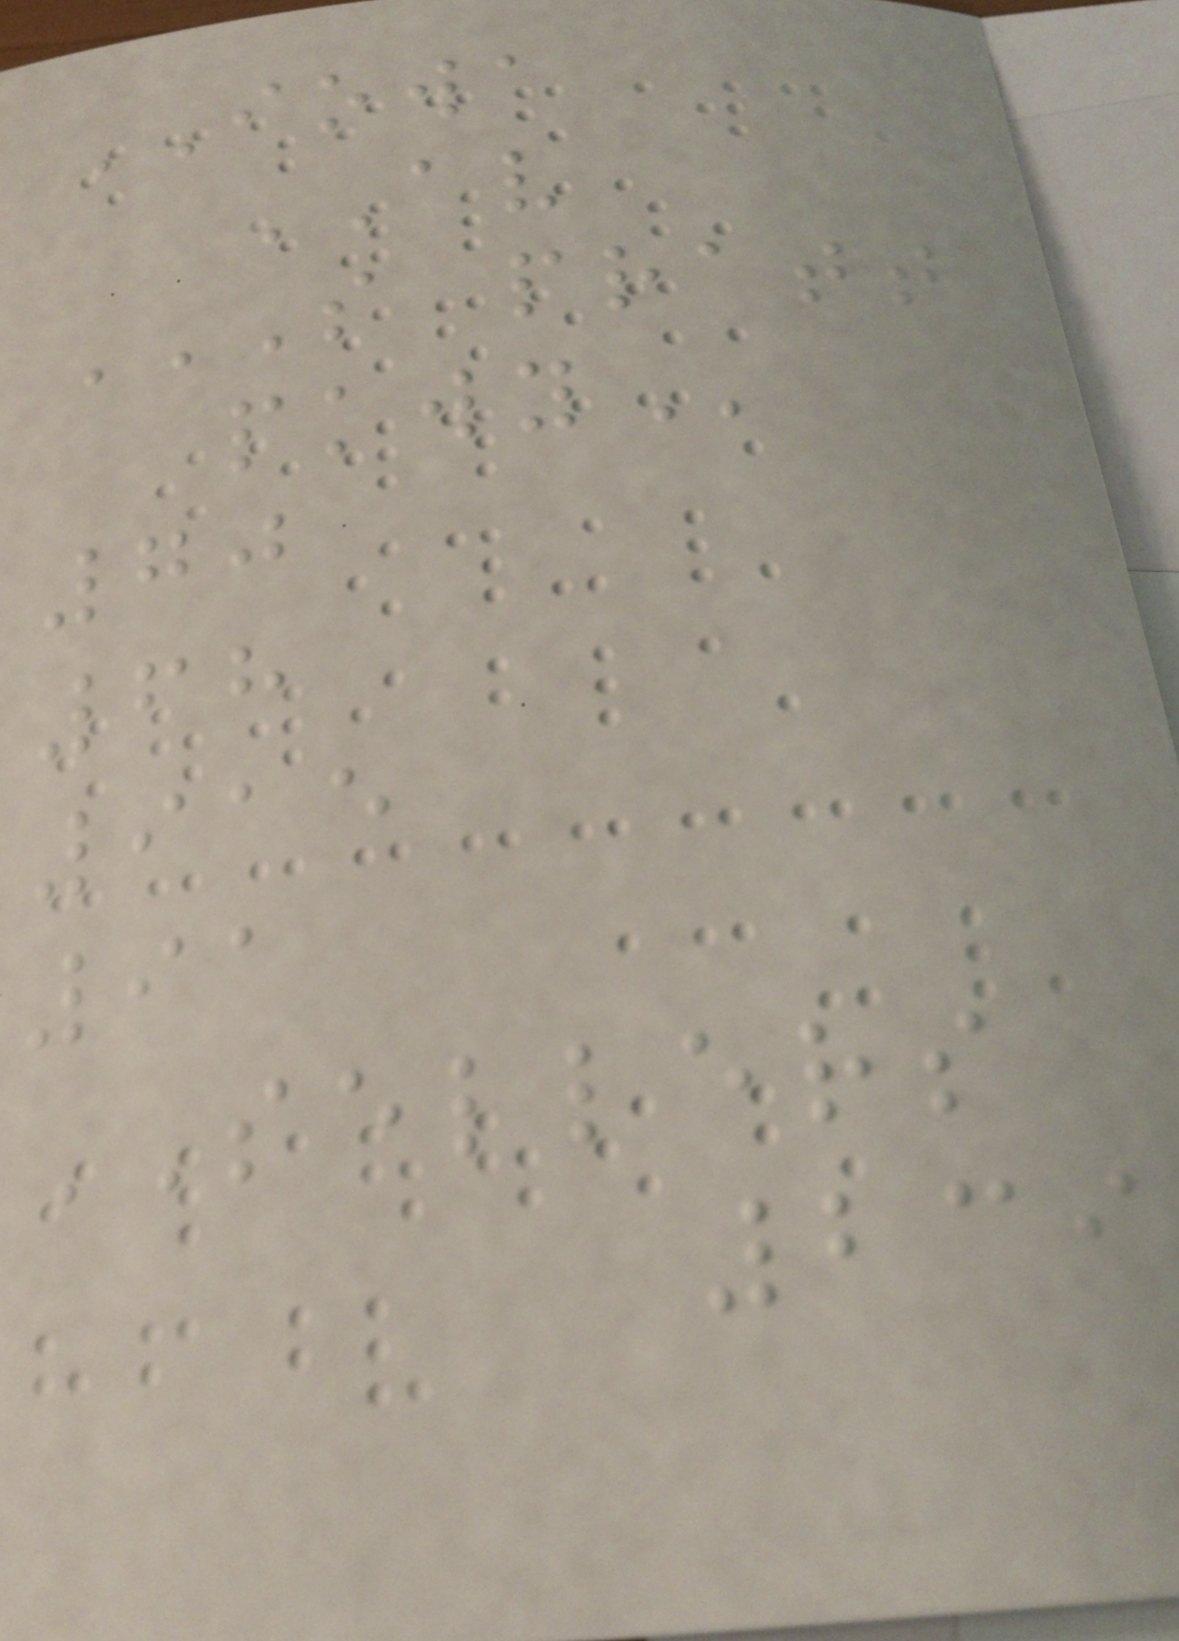IOWA
AV
S PRATT
PKWY
70
68
915
91
SELLERS
239
